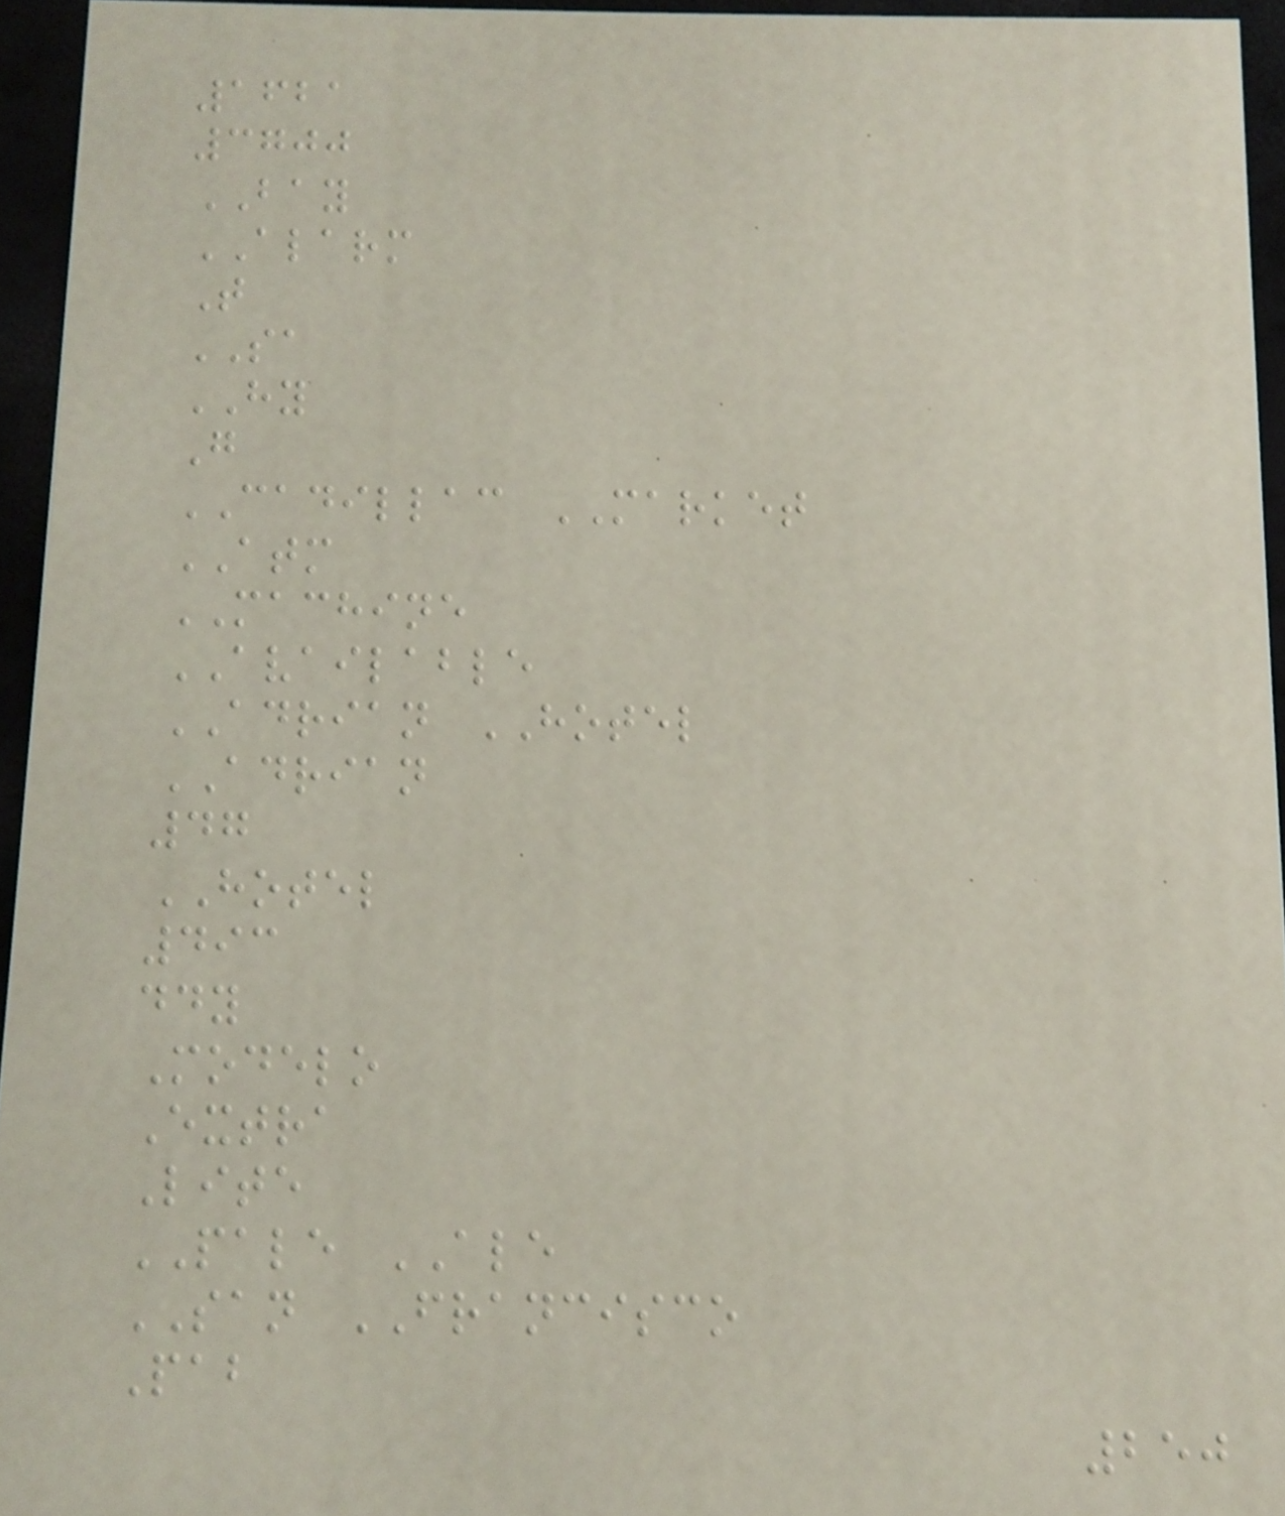1621
3700
BAY
ALARM
T
SA
HY
G
CADILLAC MARKET
ATM
MACHINE
AVAILABLE
ADRIAN HOTEL
ADRIAN
47
HOTEL
493
ddy
Modelo
Extra
Lite
PALE ALE
SAN FRANCISCO
Pab
250
